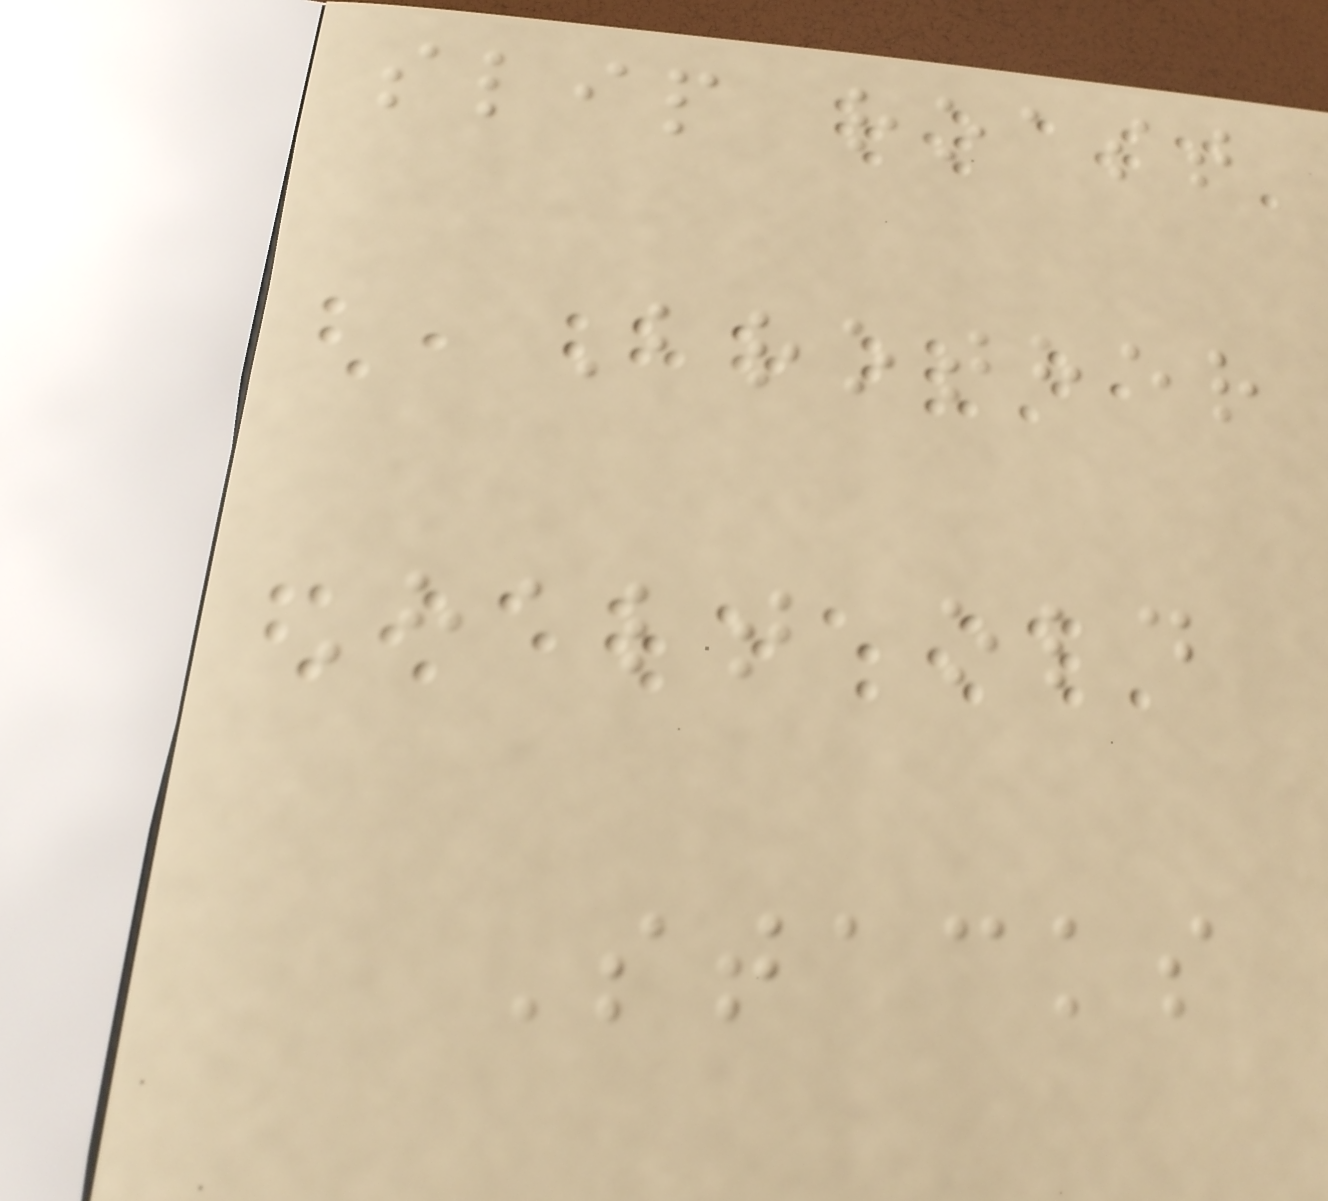slip roast
Brother
Halt old
Stacks
